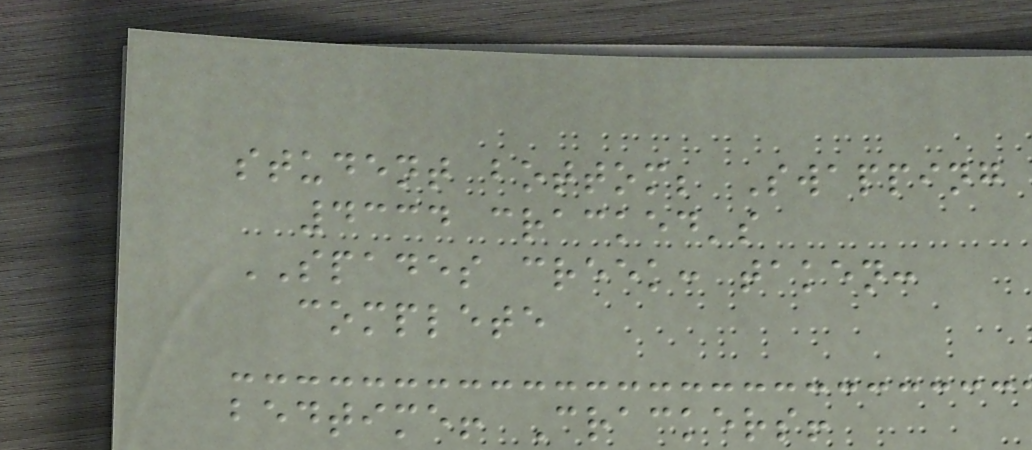student bottom; Swapping
4334 cracked's
SPADES creek: taken:
complete
bedtime! Crackers!
